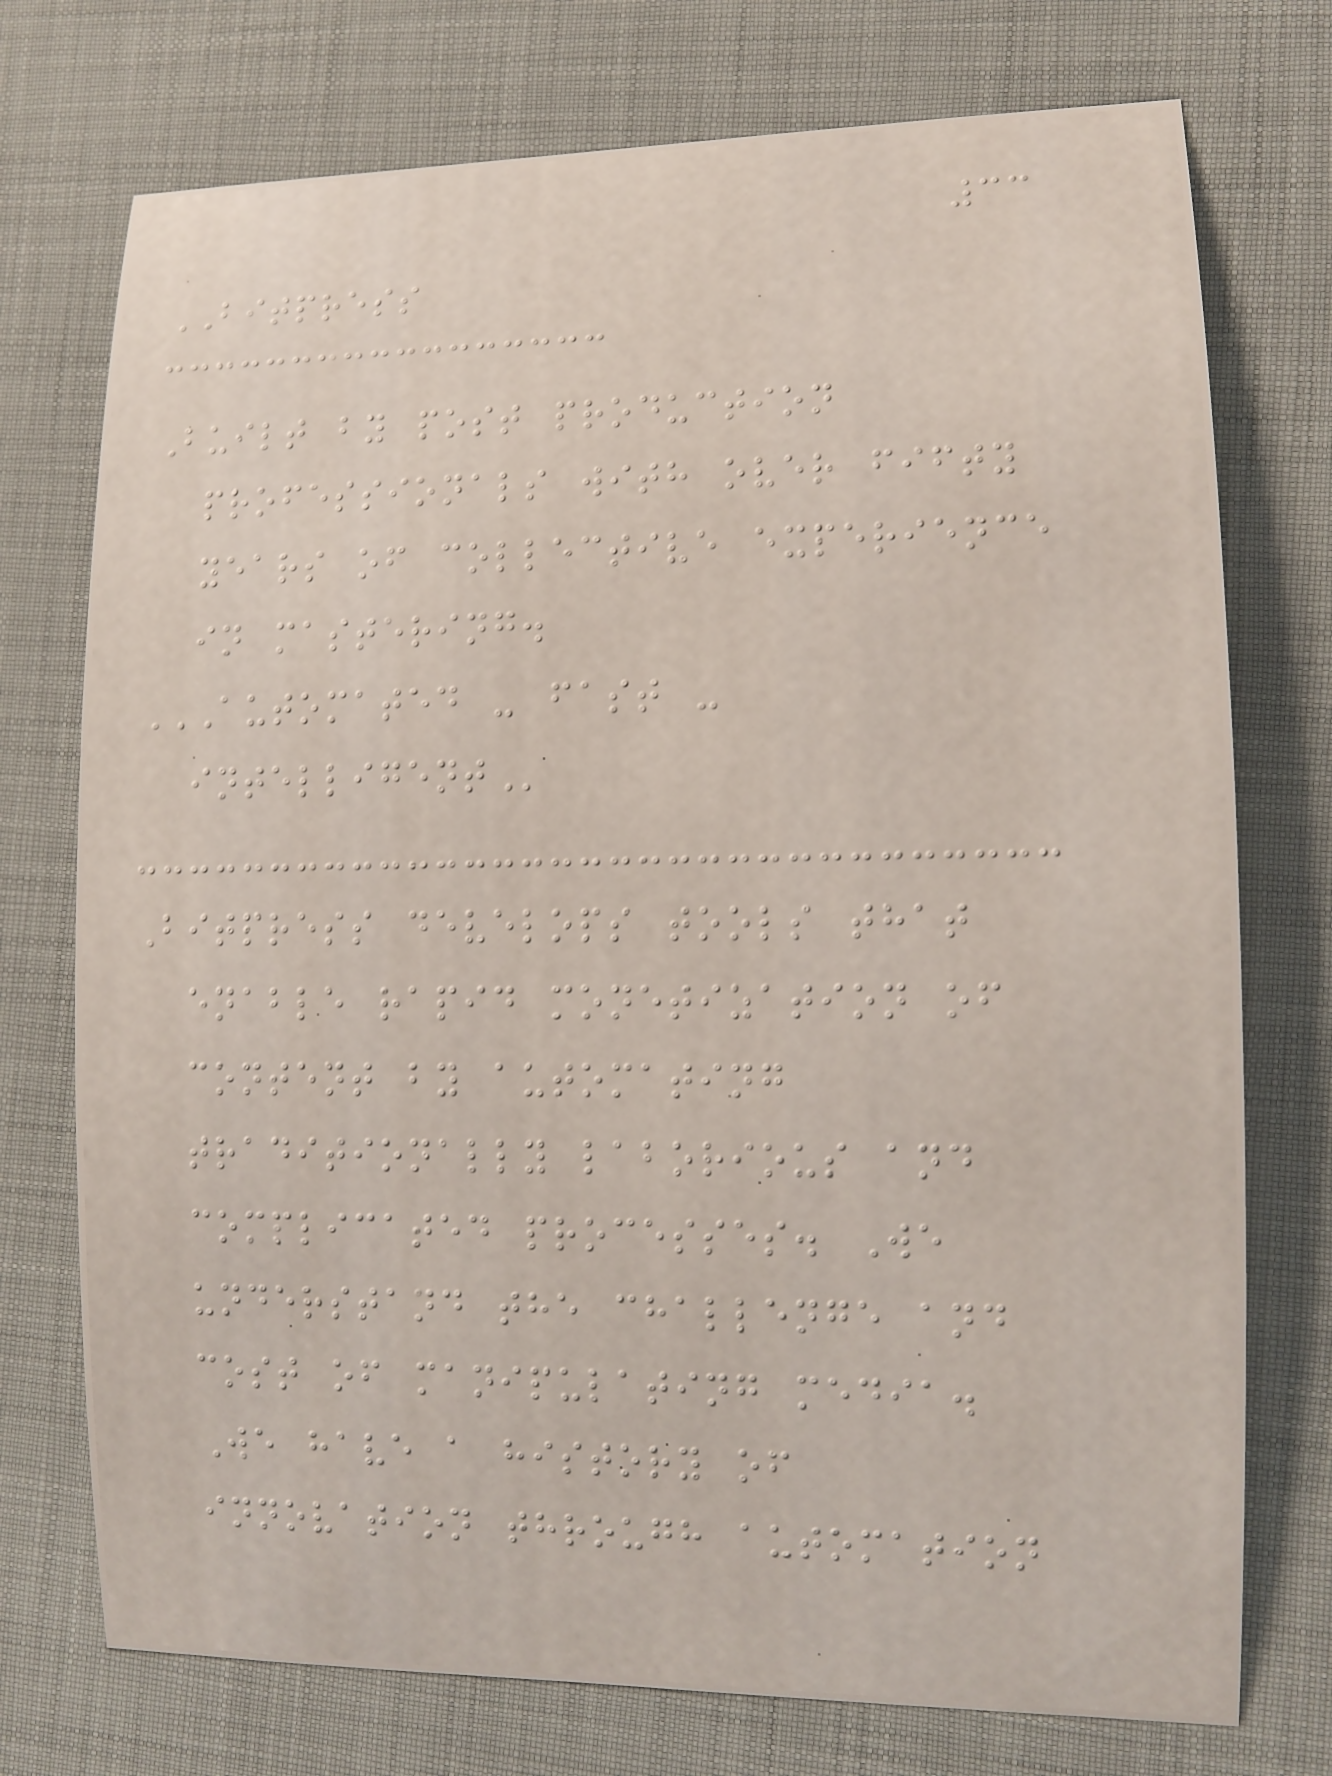33
BITPRESS
Built by post production
professionals with over fifty
years of collective experience
in mastering.
AUTOMATED - FAST -
INTELLIGENT
Bitpress develops tools that
enable rapid monetization of
content by automating
traditionally laborious and
complicated processes. We
understand the challenge and
cost of manipulating media.
We have a history of
innovation through automation
